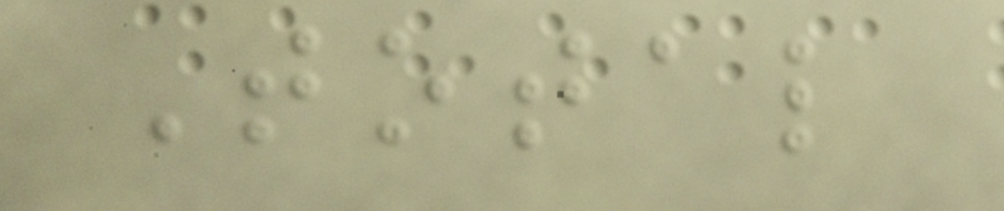Total
